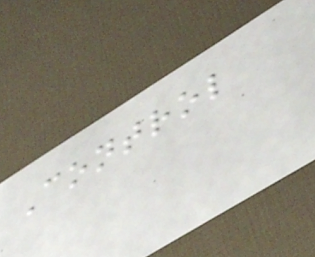Control
